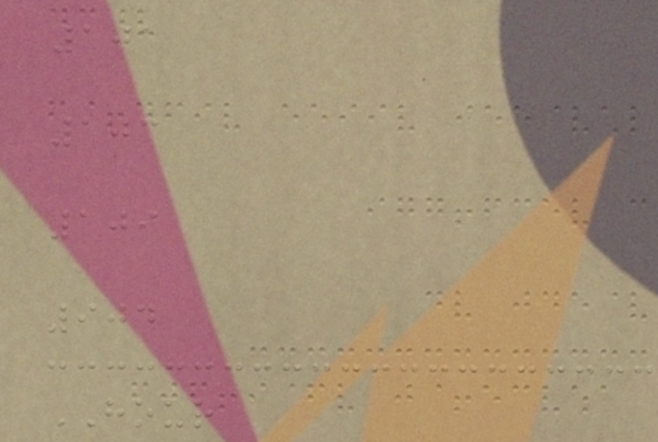101
103
109
904
HOUR
